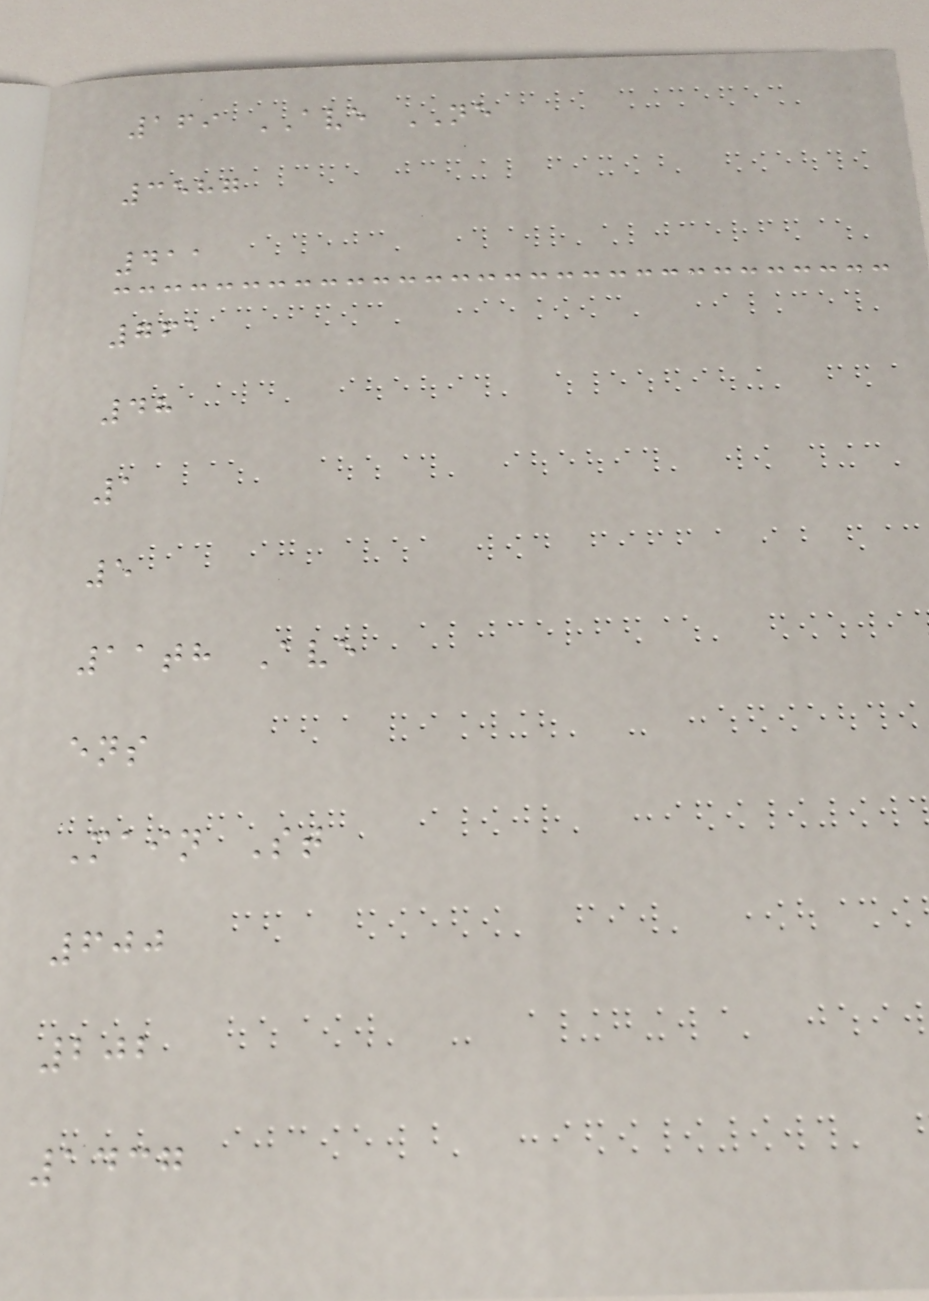169 AVE NE
3587
411
761
48
1
5
11th Ave
ens
Main St
600
202
1437
